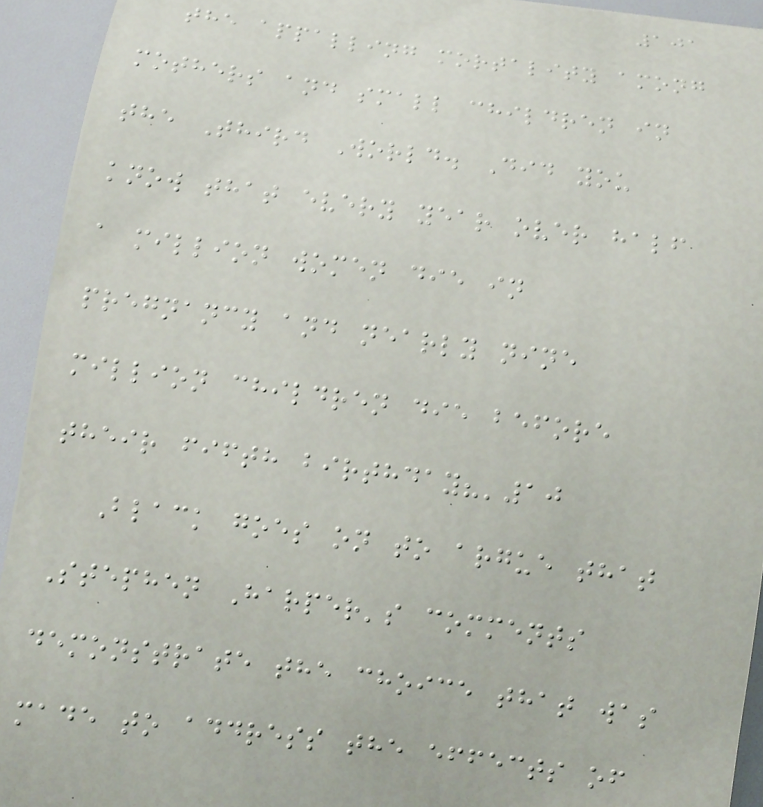101
the appalling mortality among
mothers and small children in
the Third World. Did you
know that every year over half
a million women die in
pregnancy and nearly nine
million children die before
their fifth birthday?'10
Black goes on to argue that
Stephen Harper's comments
demonstrate the choice that was
made to address the effects of
